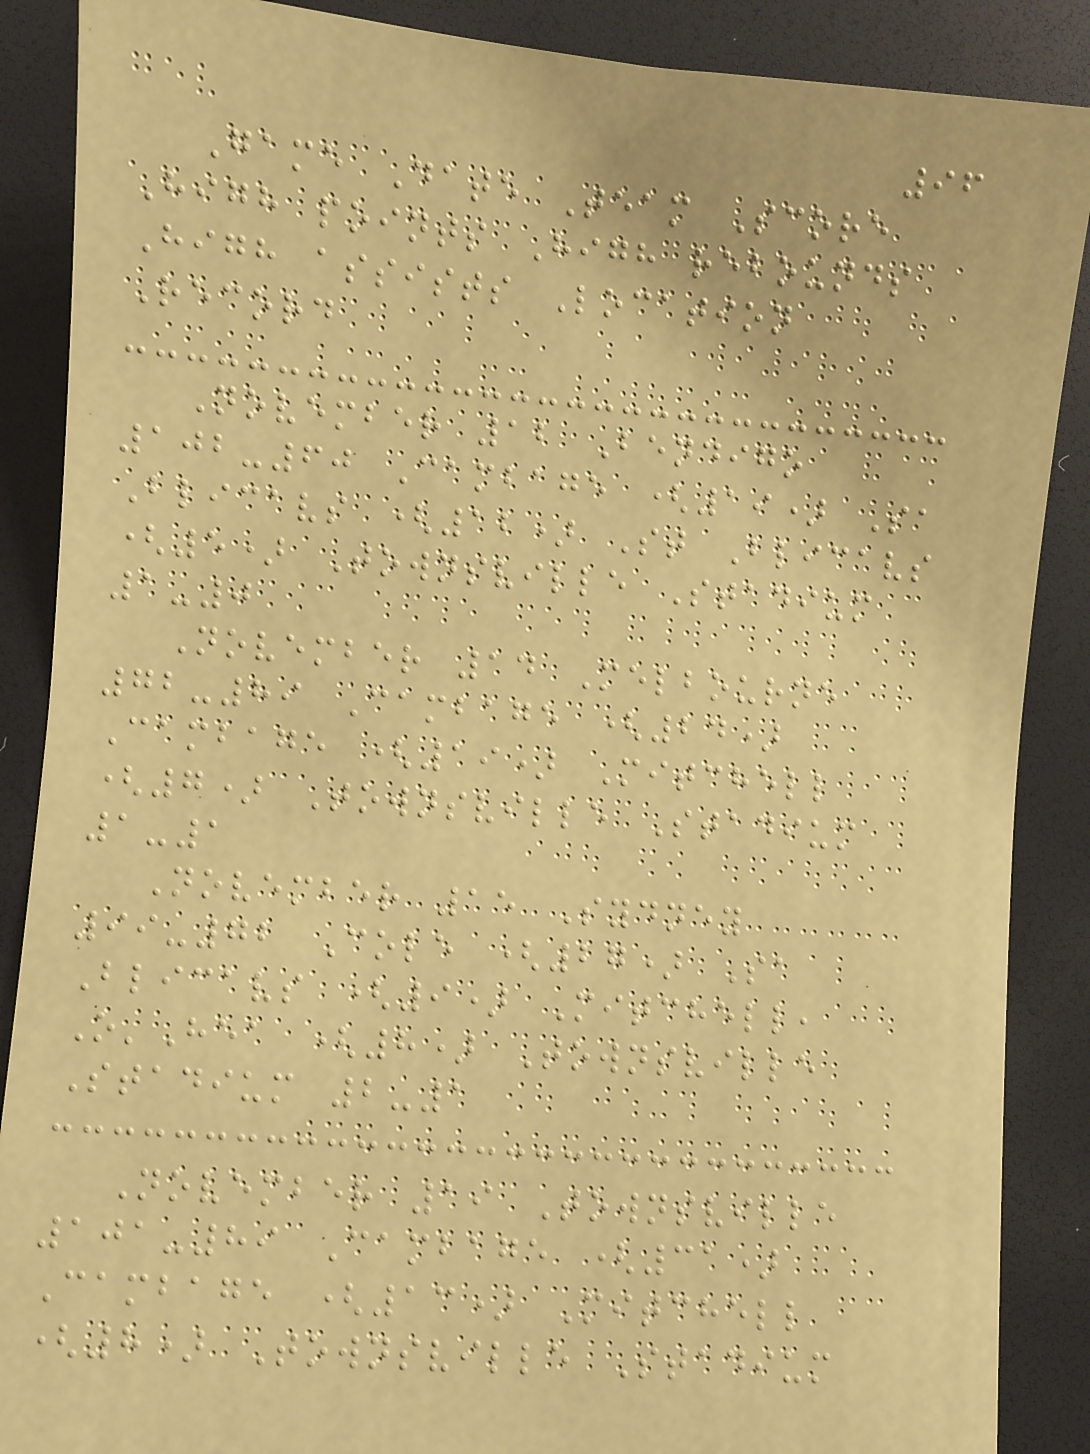96
Game Date Team Score
High points High rebounds
High assists Location
Record
November 12 Bendigo
102-60 Cambage (19) Sa
Blicavs (12) St Blicavs
(5) Townsville Stadium
1-0
November 14 Melbourne
72-89 Cambage (24)
Cambage (19) Mitchell
(7) Townsville Stadium
1-1
November 15 Sydney
99-72 Cole (27) Sa
Blicavs (9) Mitchell,
O'Hea (8) Townsville
Stadium 2-1
November 19 Townsville
101-89 Cambage (31)
Cambage (13) Mitchell
(8) Townsville Stadium
